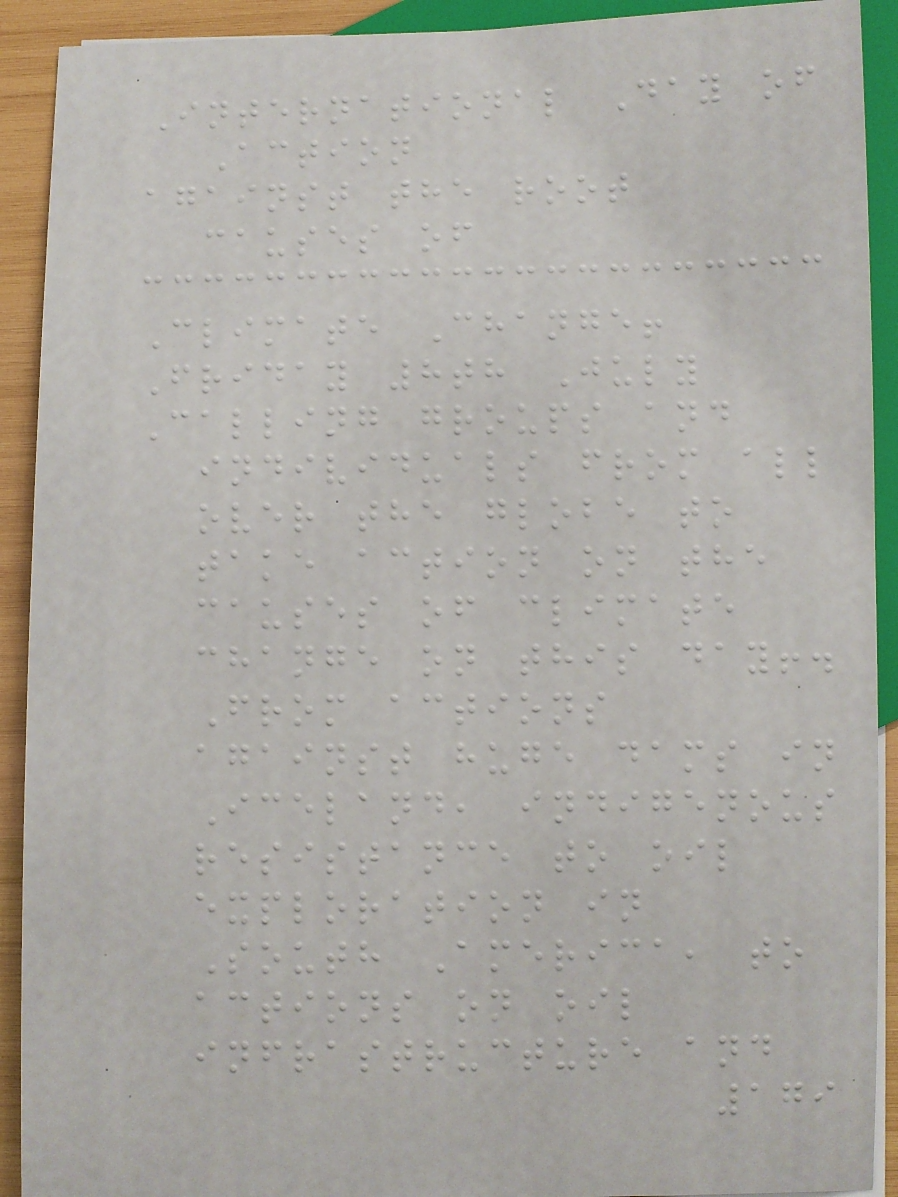International Day of
Action
against the root
causes of
Climate Change!
Friday 8th July
Calling groups and
individuals from all
over the globe to
take action on the
causes of climate
change on this day!.
From actions
against huge dams in
Iceland, indigenous
resistance to oil
exploration in
South America, to
actions on oil
infrastructure and
179
